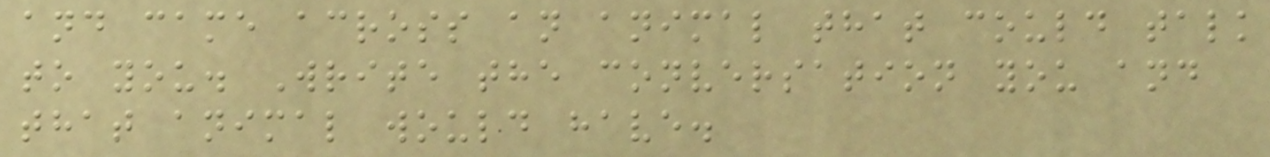and came across an animal that could talk
to you. Write the conversation you and
that animal would have.
